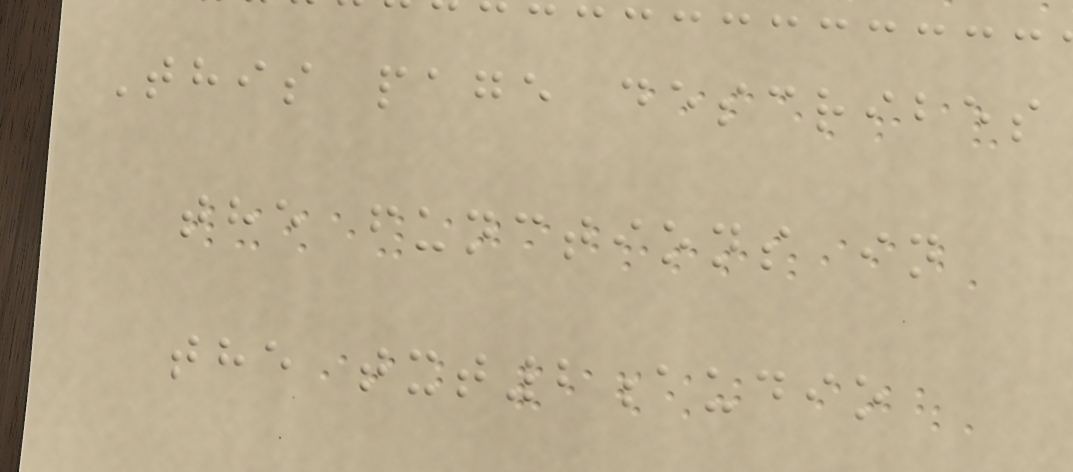This page describes
the functions in
the txt2audio
